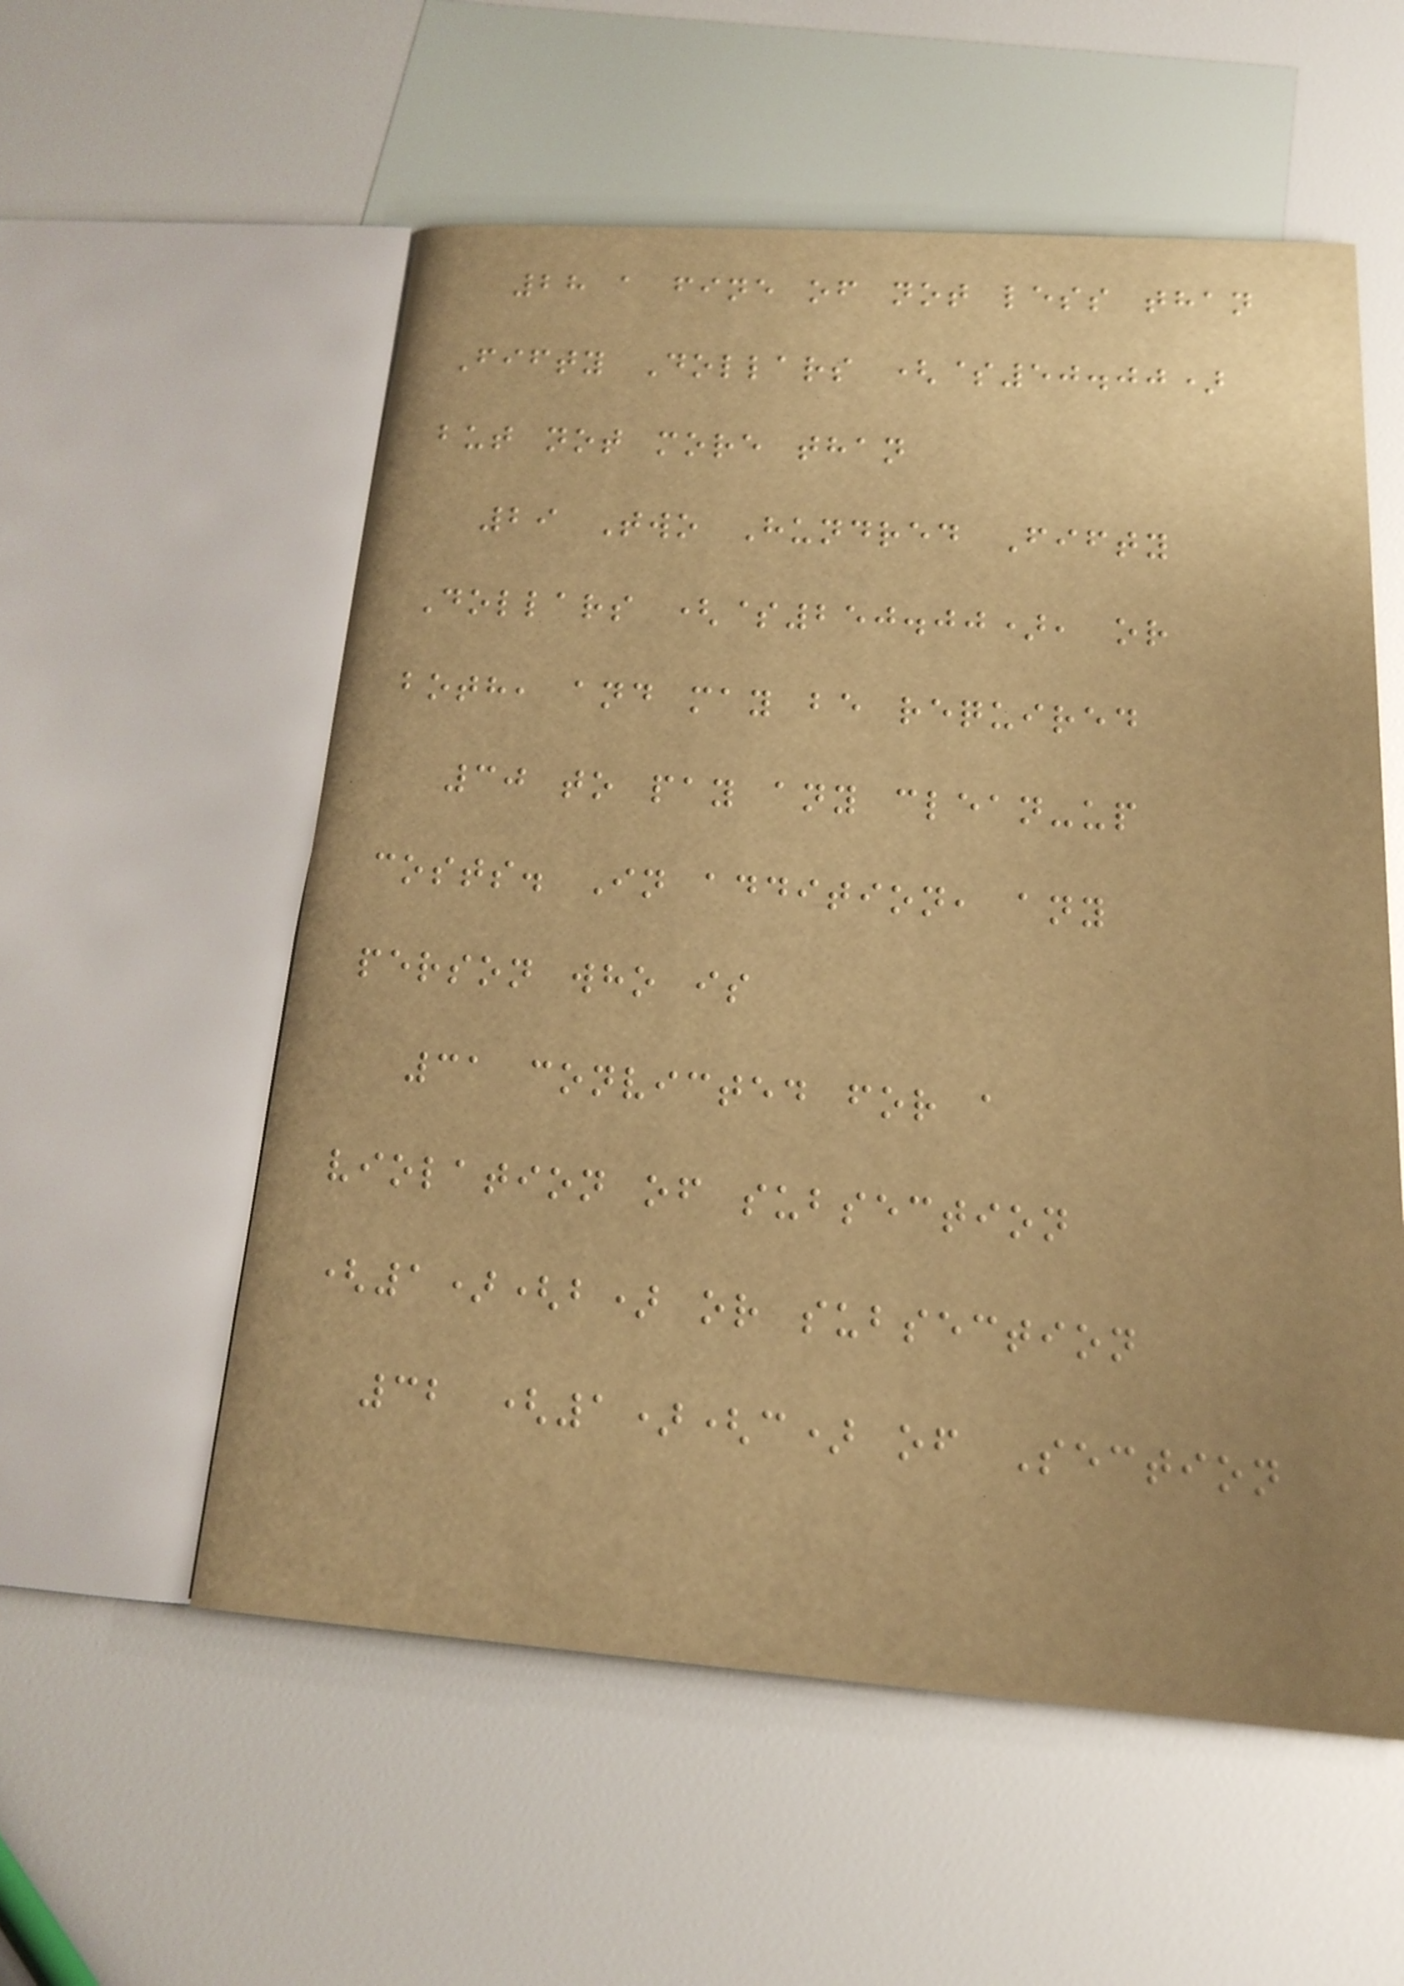28 a fine of not less than
Fifty Dollars ($50.00)
but not more than
29 Two Hundred Fifty
Dollars ($250.00), or
both, and may be required
30 to pay any clean-up
costs. In addition, any
person who is
31 convicted for a
violation of subsection
(1)(b) or subsection
32 (1)(c) of Section
